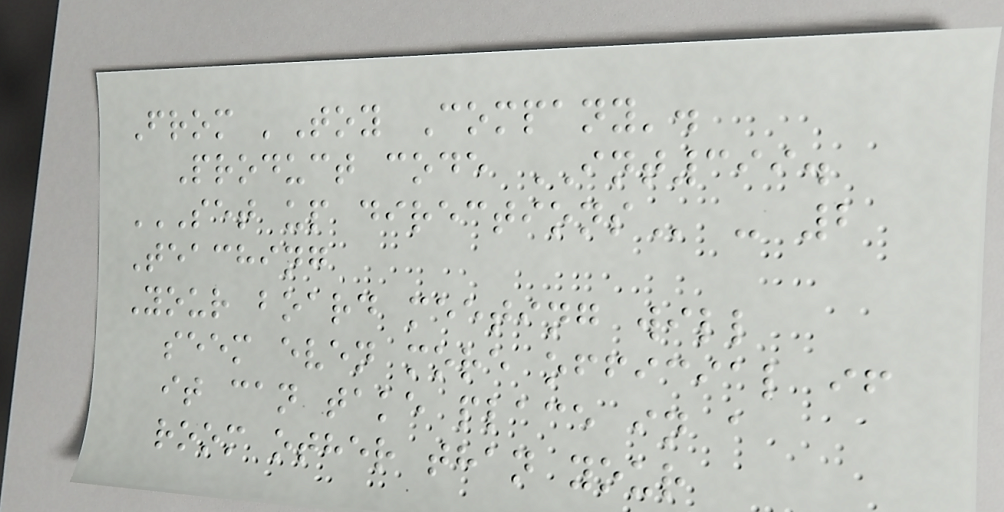From 'Toy Company'.
Product code INT399.
SET UP DIRECTIONS - 2
Teaching
Your board meeting will
seem even more official if
it can take place in a
room other than your
